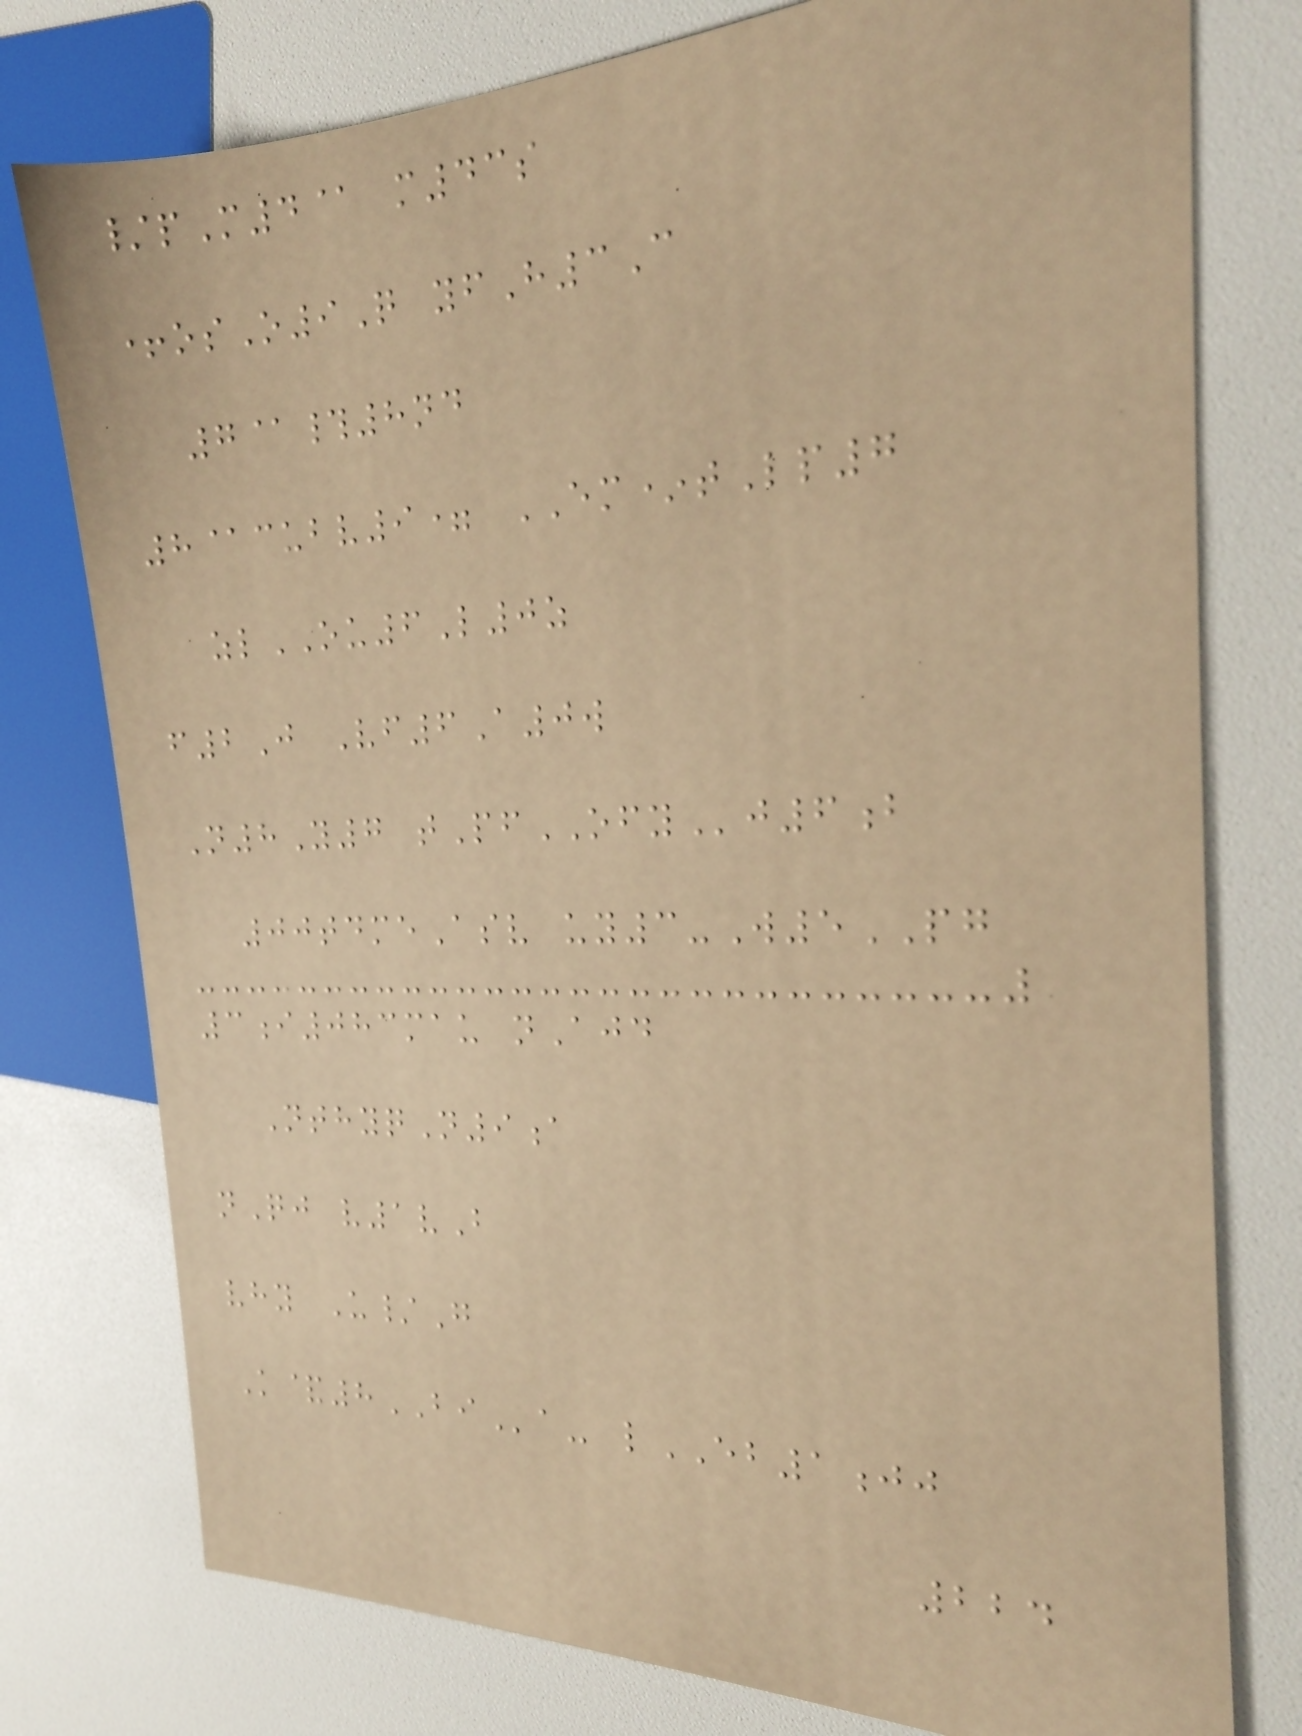/pM4@ m43s
+osO9Q yfH3C
7@#8nd
8@cubv9= EM*tLp7
zlOU6L0z
f2J Vf6A0w
N8Y7 tPfOFYj6b
00tdmeAsv uy3-W5PG
3i083mau nAjd
NthyqN9a
nQj v1vB
vhy U/G
K&8BIa- lEB1jj
224
